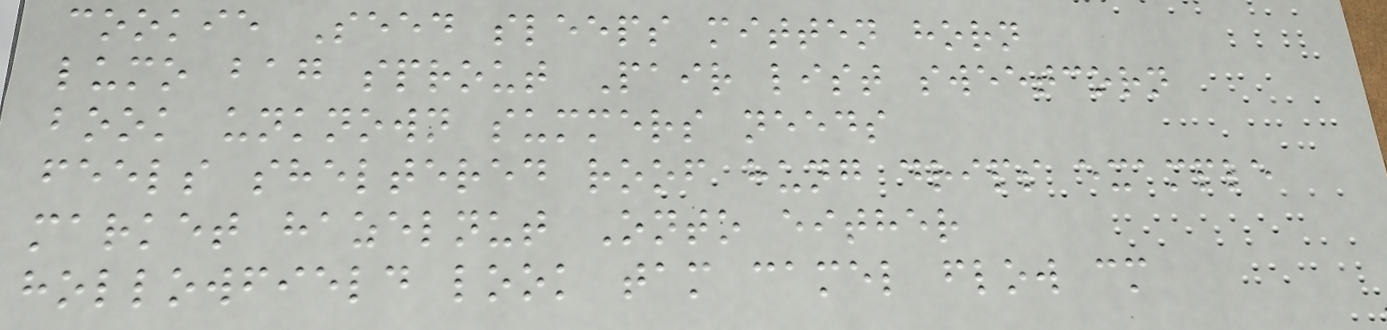cookie Seed sleeps mitten horn
lumo bag sprout Pair list sweetcorn
book unknown summers needs
feels sheltered roof hung drips example
market hazelnut Onto either
hollowfield look tam camel flow cm
